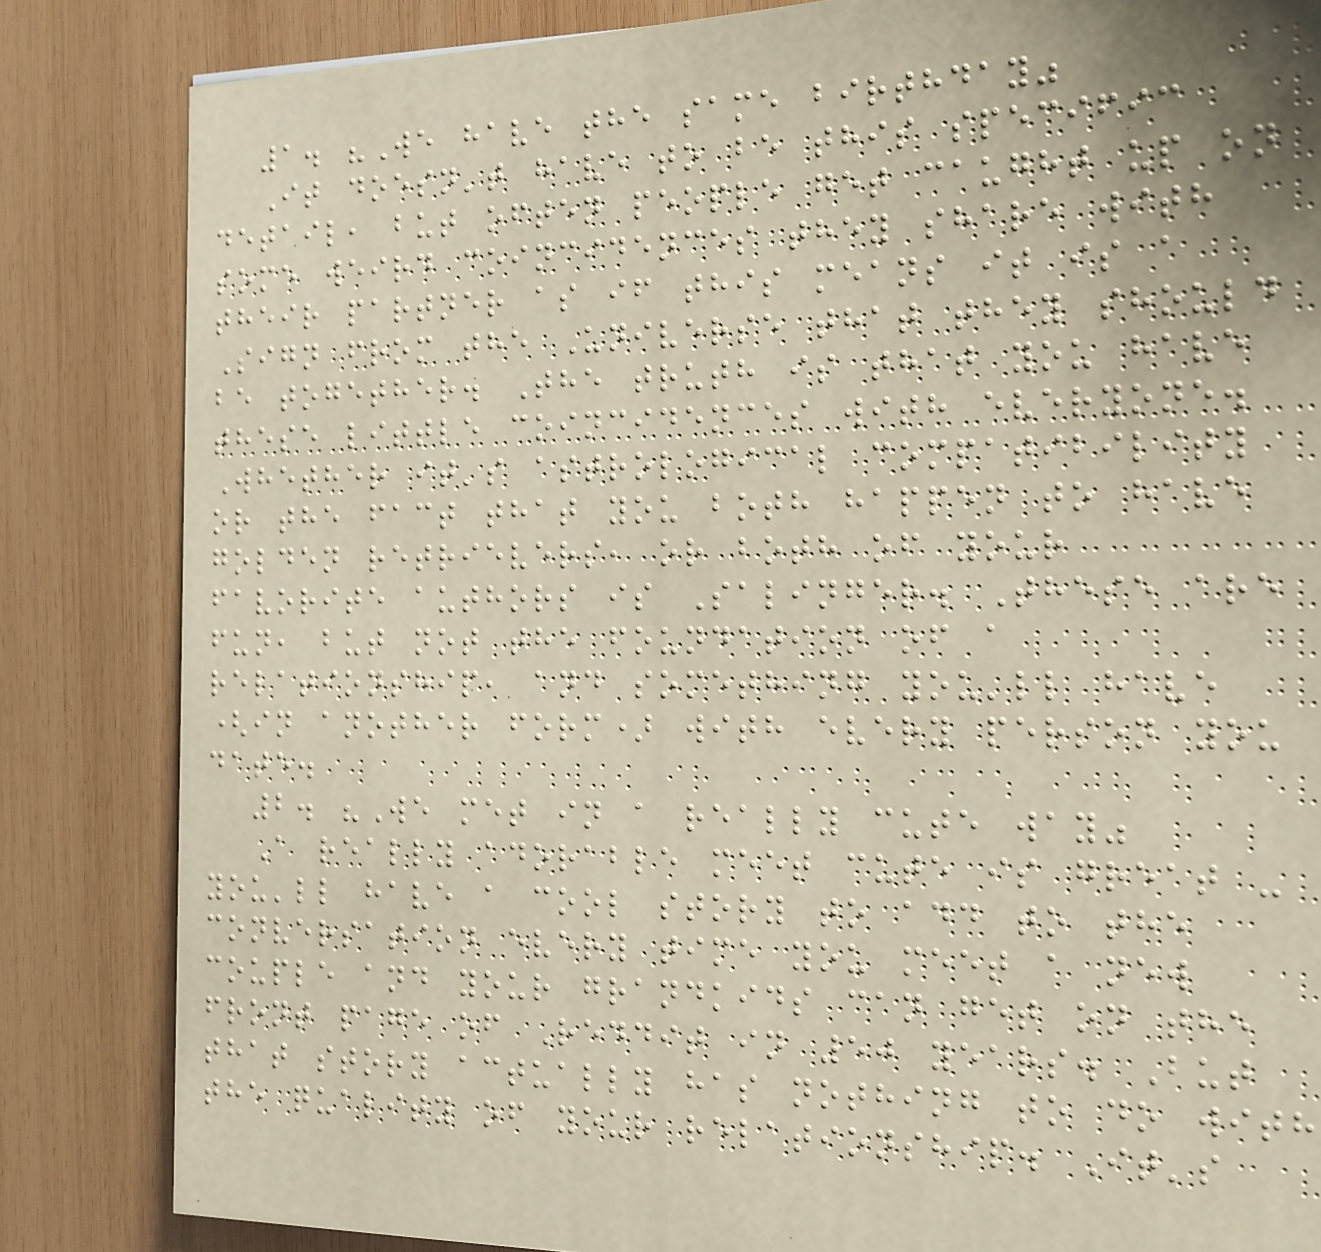1. "We have the same birthday"
It doesn't have to be this specific
detail, but often people get caught up on
some weird coincidences they share with
their partner as if this means it is a
Sign from the Universe that they should
be together. The truth is that you have
these little coincidences with everyone.
Whether it's astrological compatibility
or the fact that you both happen to have
golden retrievers, or both of your
favorite authors is Salinger. These are
fun, but not the foundation of a
relationship, and something you'll have
(in another form) with every person you
date.
2. "We met in a really cute way"
A really adorable meet cute is great -
you'll have a cool story to add to the
conversation every time you meet a new
couple and your grandkids can get on the
front page of Reddit in 50 years. But
that story actually has nothing to do with
the quality of your relationship. It's
